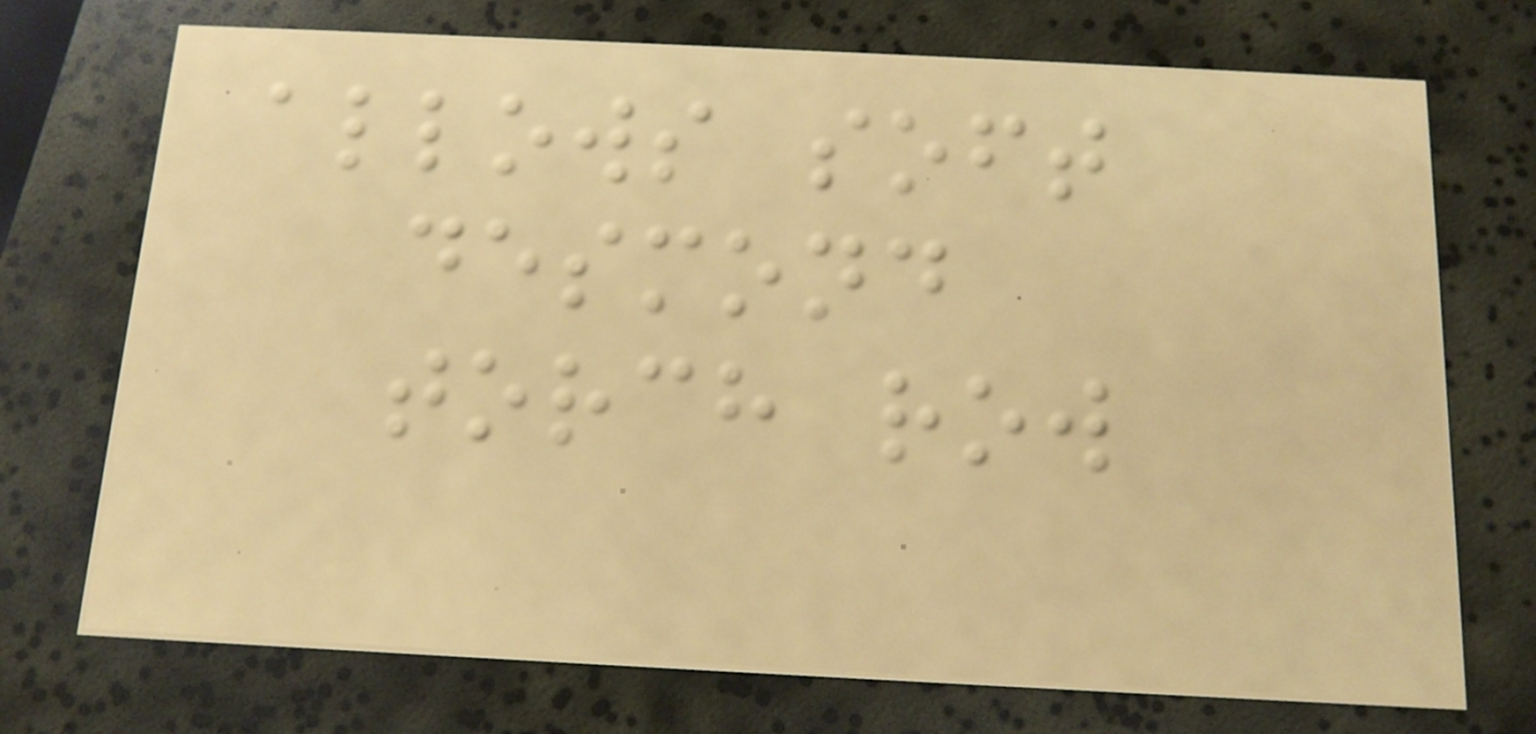allows soft
desmond
torch row
